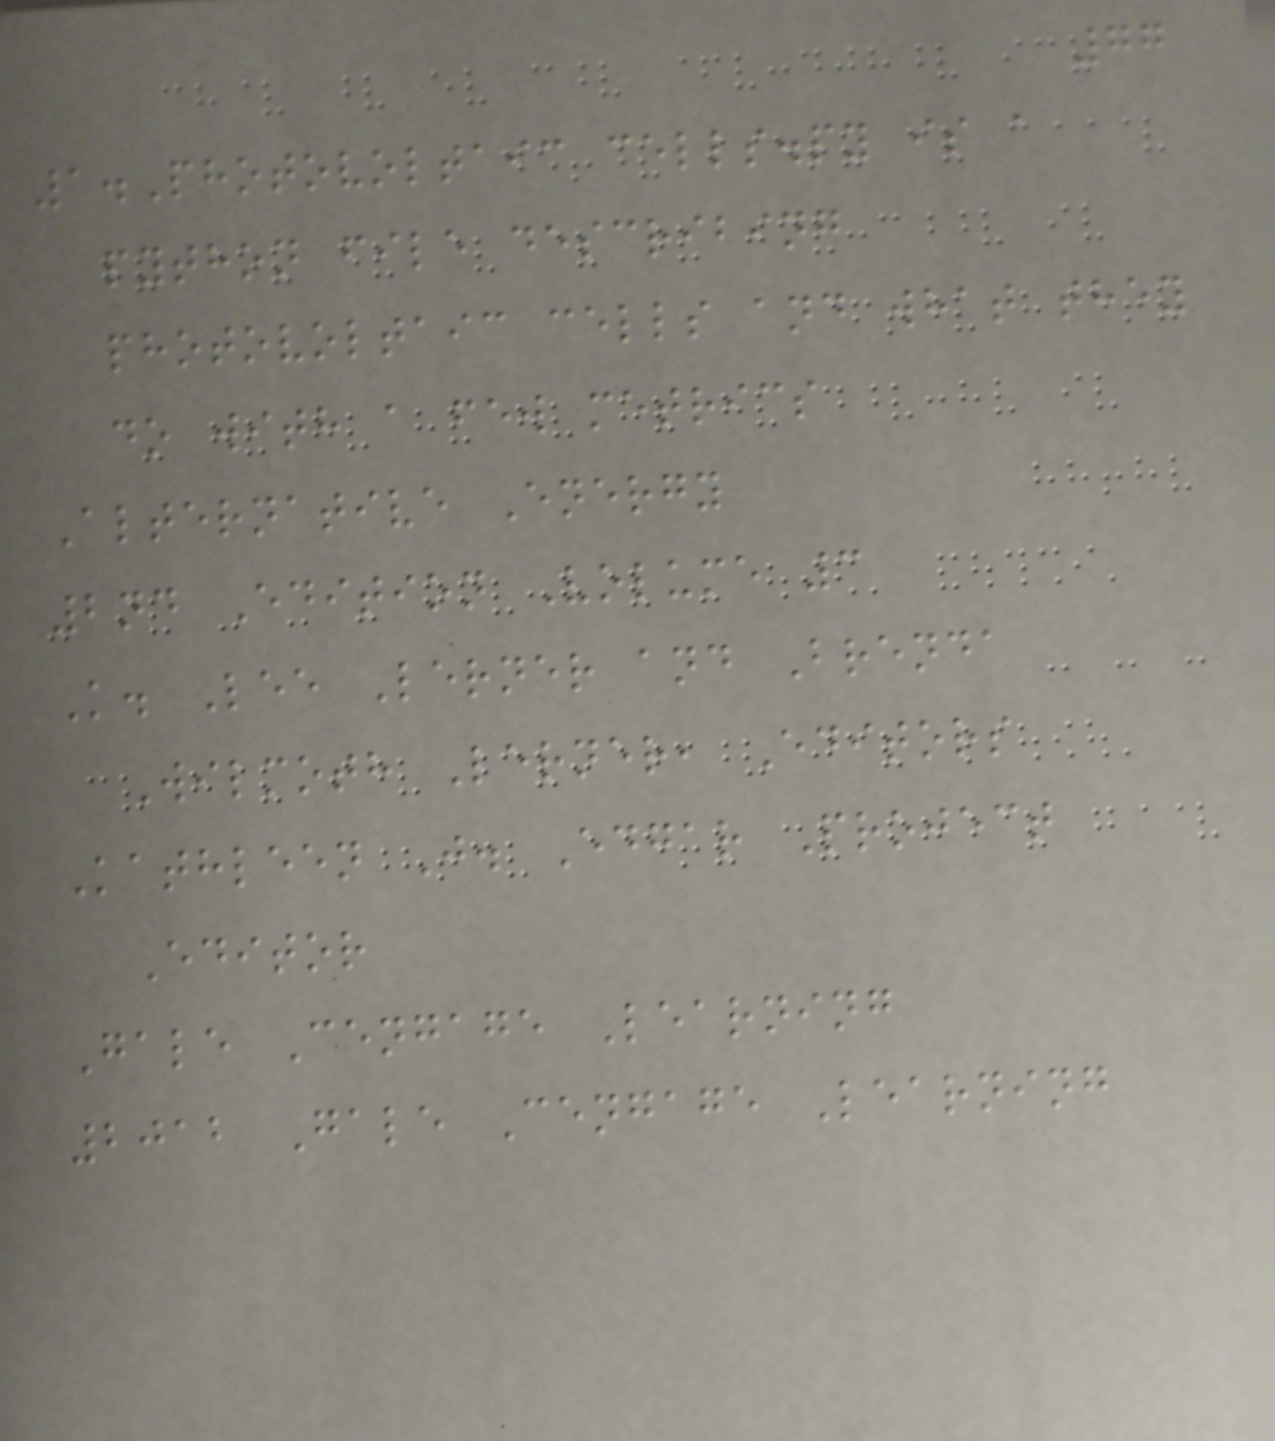77
1.Photovoltaic cells.py is a
python file describing
photovoltaic cells and what they
do with a few metrics
Alternative Energy
2nd Edition Volume 3
K. Lee Lerner and Brenda
Wilmoth Lerner, Editors
Kathleen J. Edgar Project
Editor
Gale Cengage Learning
2012 Gale Cengage Learning
